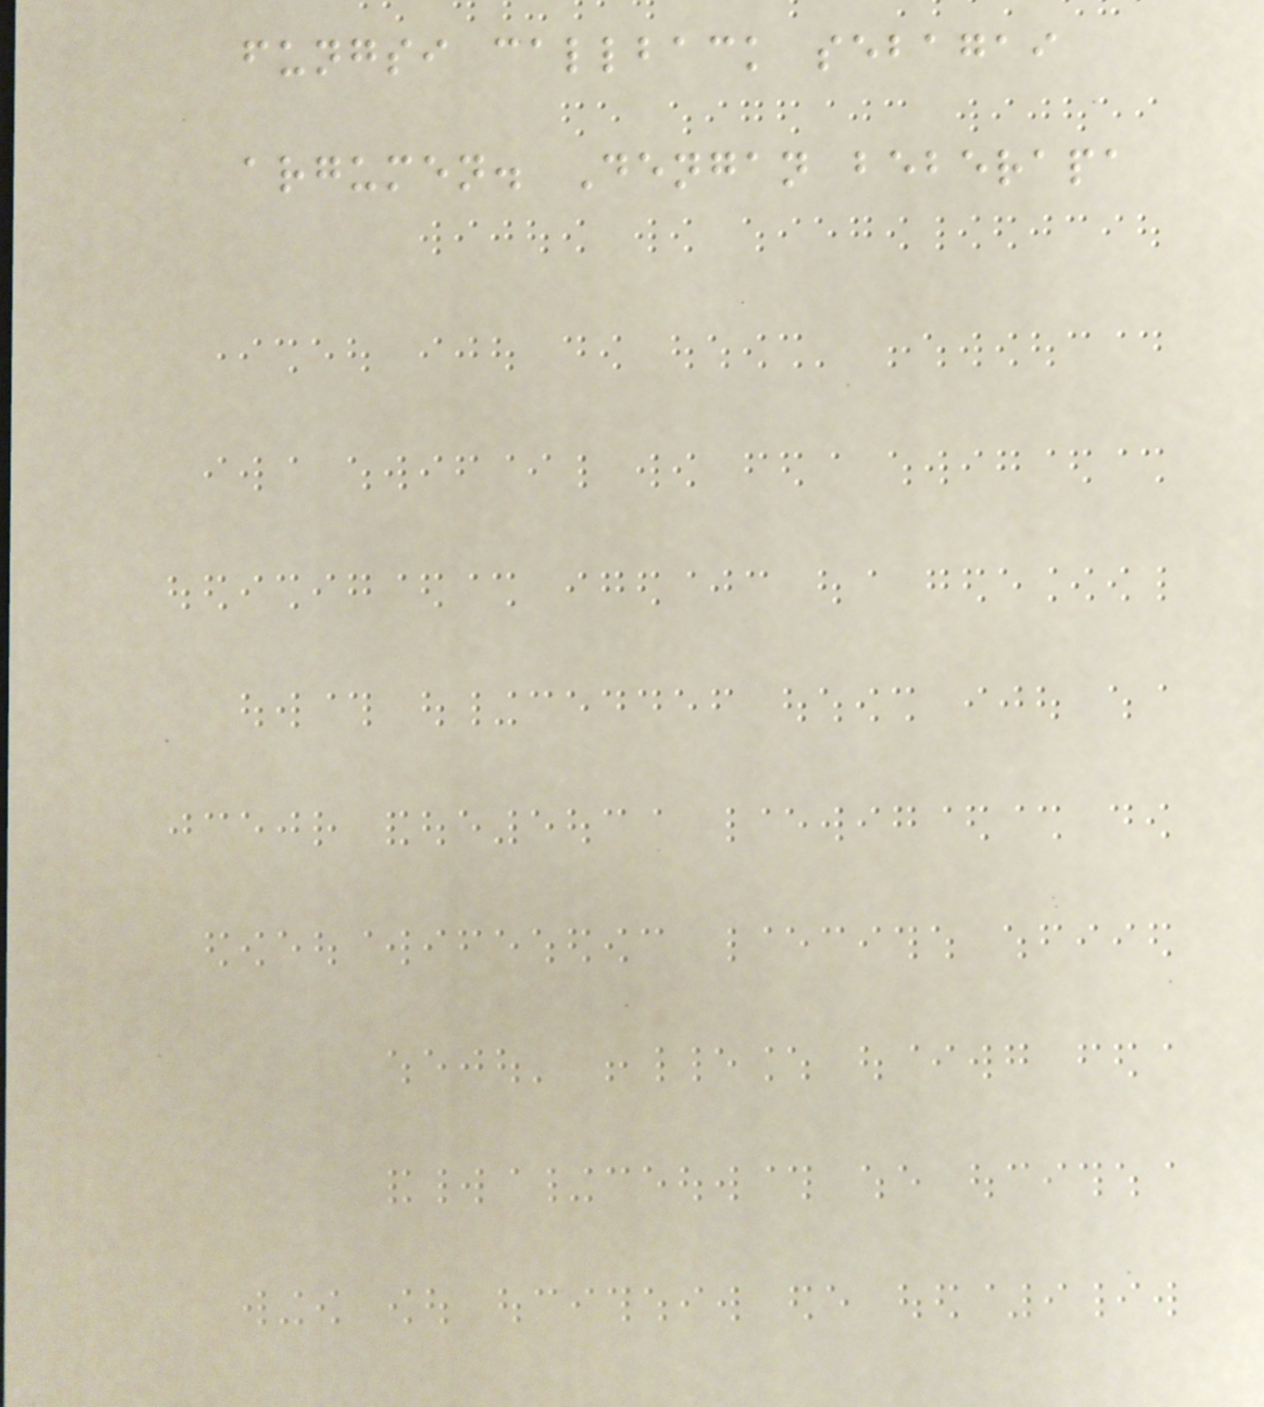fungsi callback sebagai
argumen. Dengan beberapa
